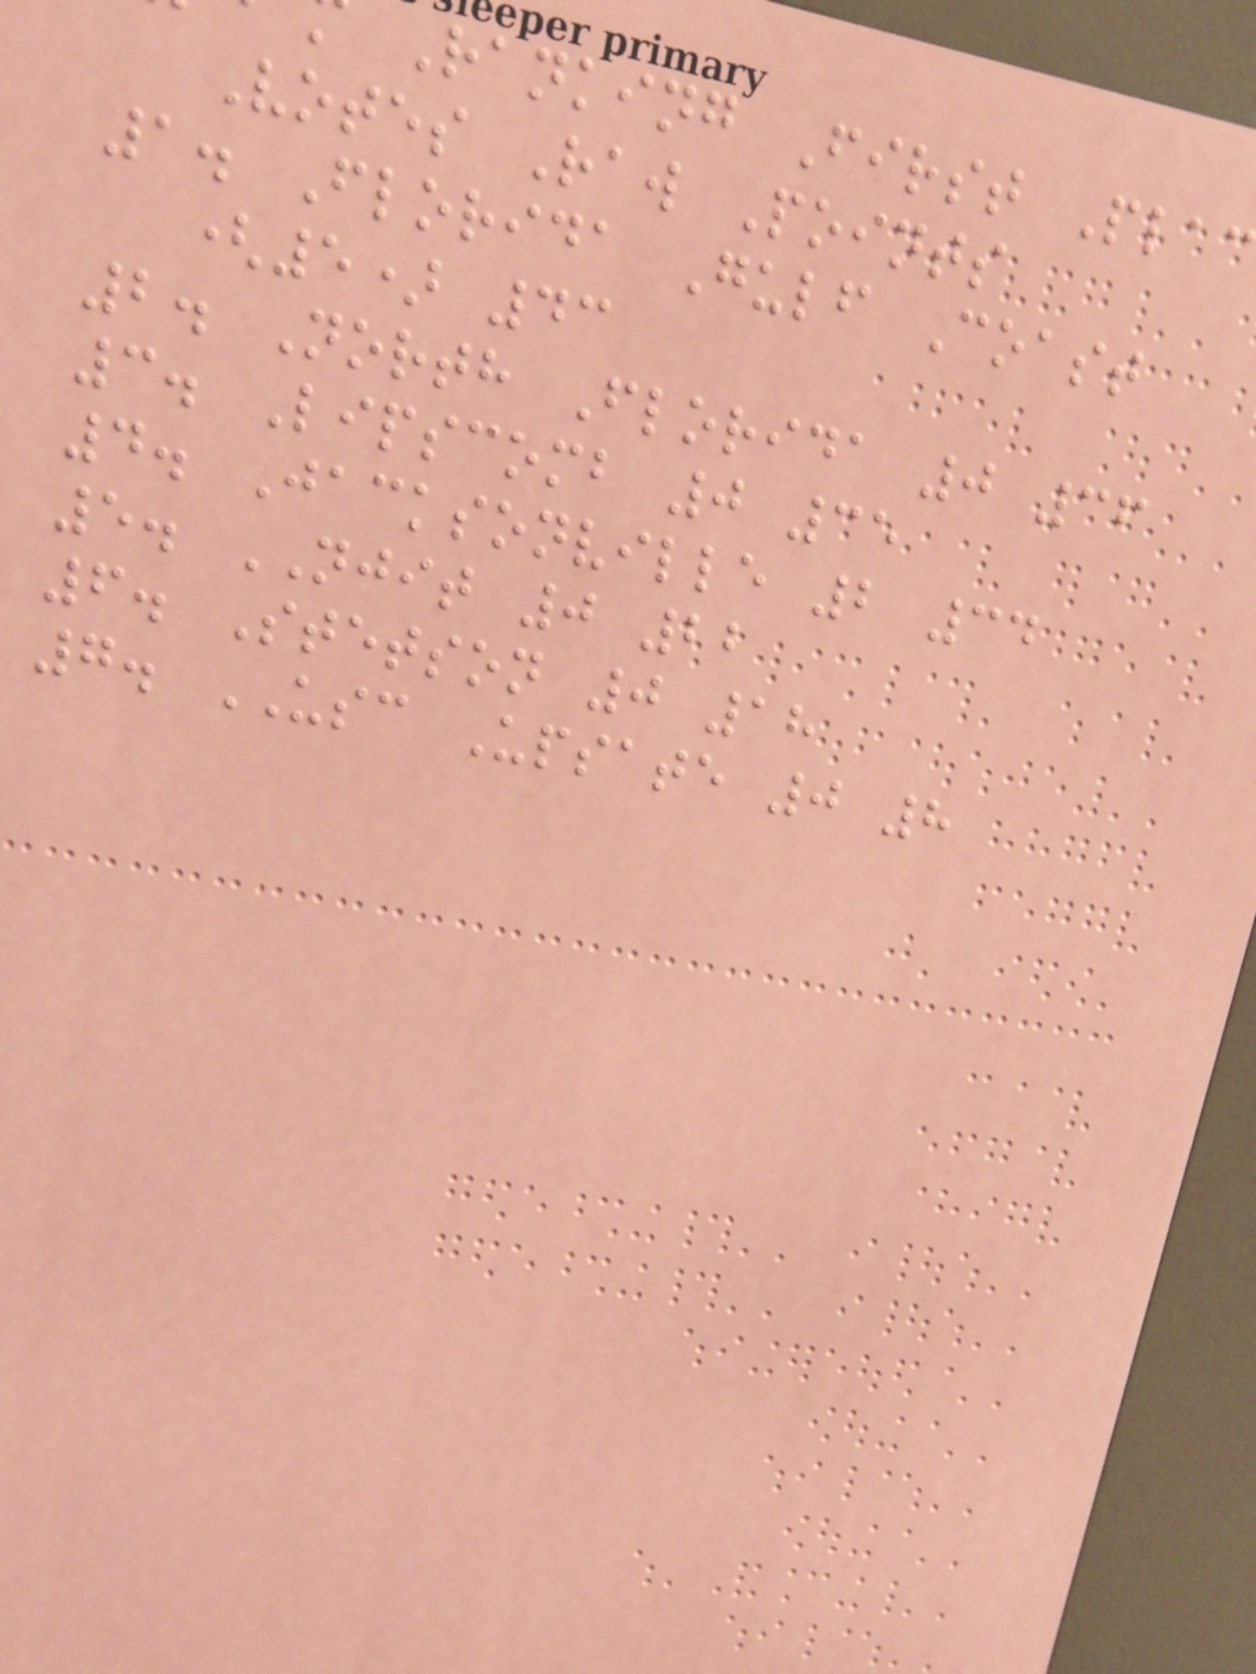Ranking First Pla
Votes Raw Points
1. Florida Gulf Coast
(5) 43
2. North Florida 0 36
3. Lipscomb 0 35
4. Jacksonville 2 34
5. NJIT 0 22
6. Stetson 0 18
7. USC Upsate 0 8
